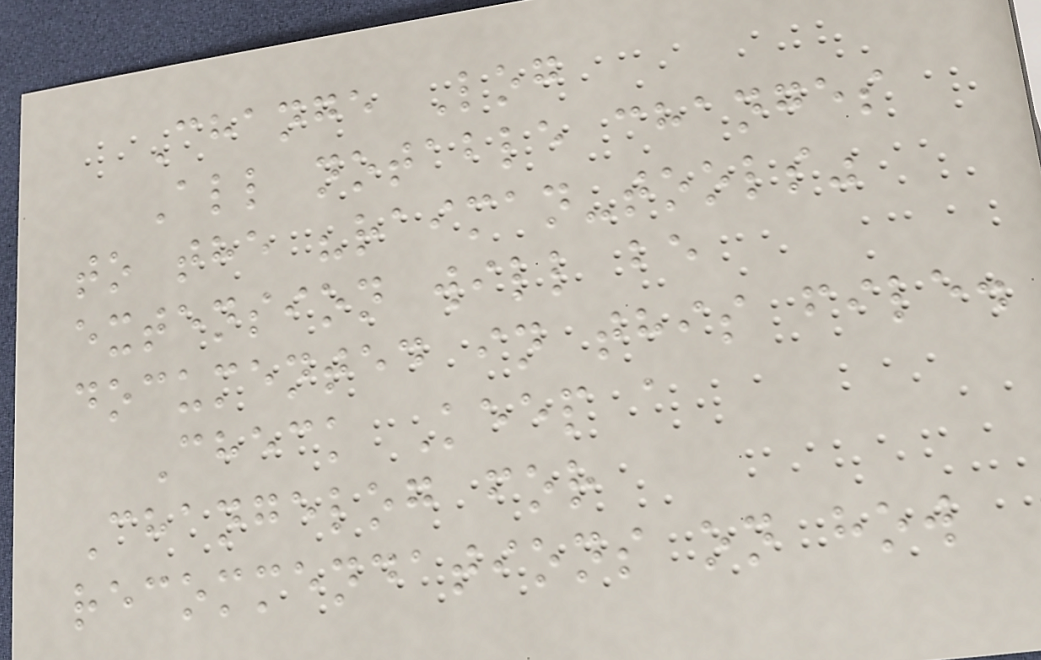Change Log
All notable changes
to the "raiman-tools"
extension will be
documented in this file.
Check Keep a
Changelog for
recommendations on how
